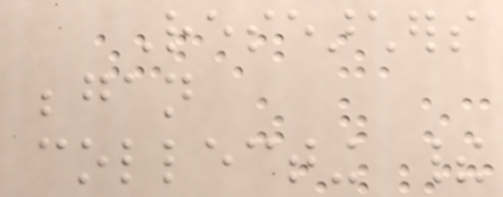Researchers
began
collecting their
